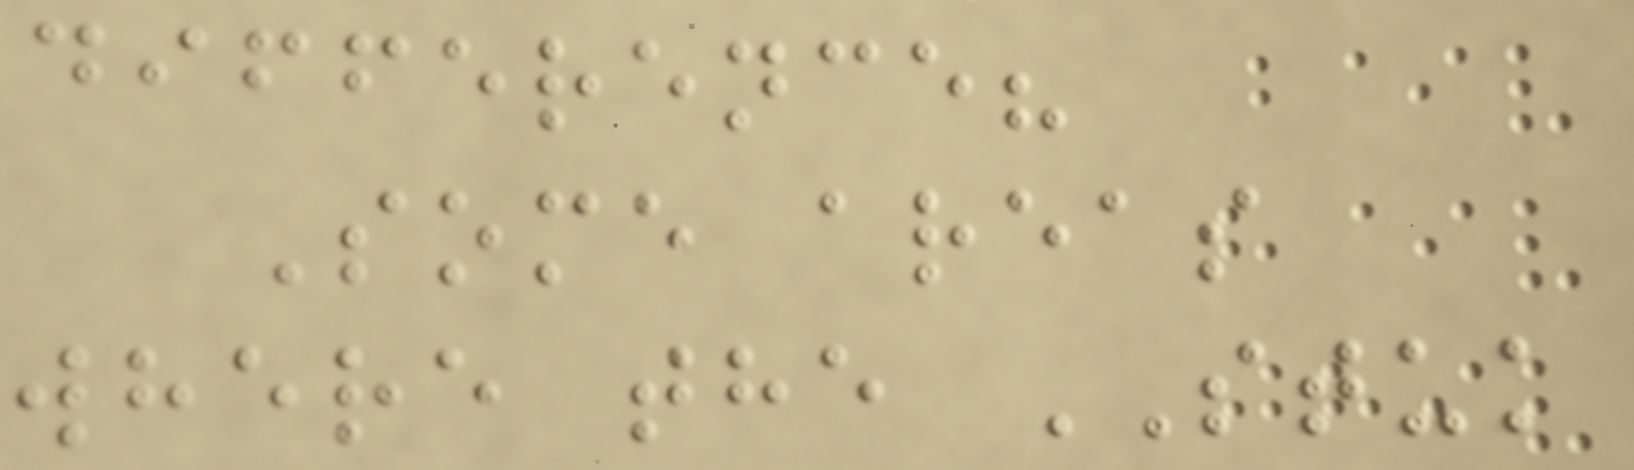difference?
Some areas
where the STUK
